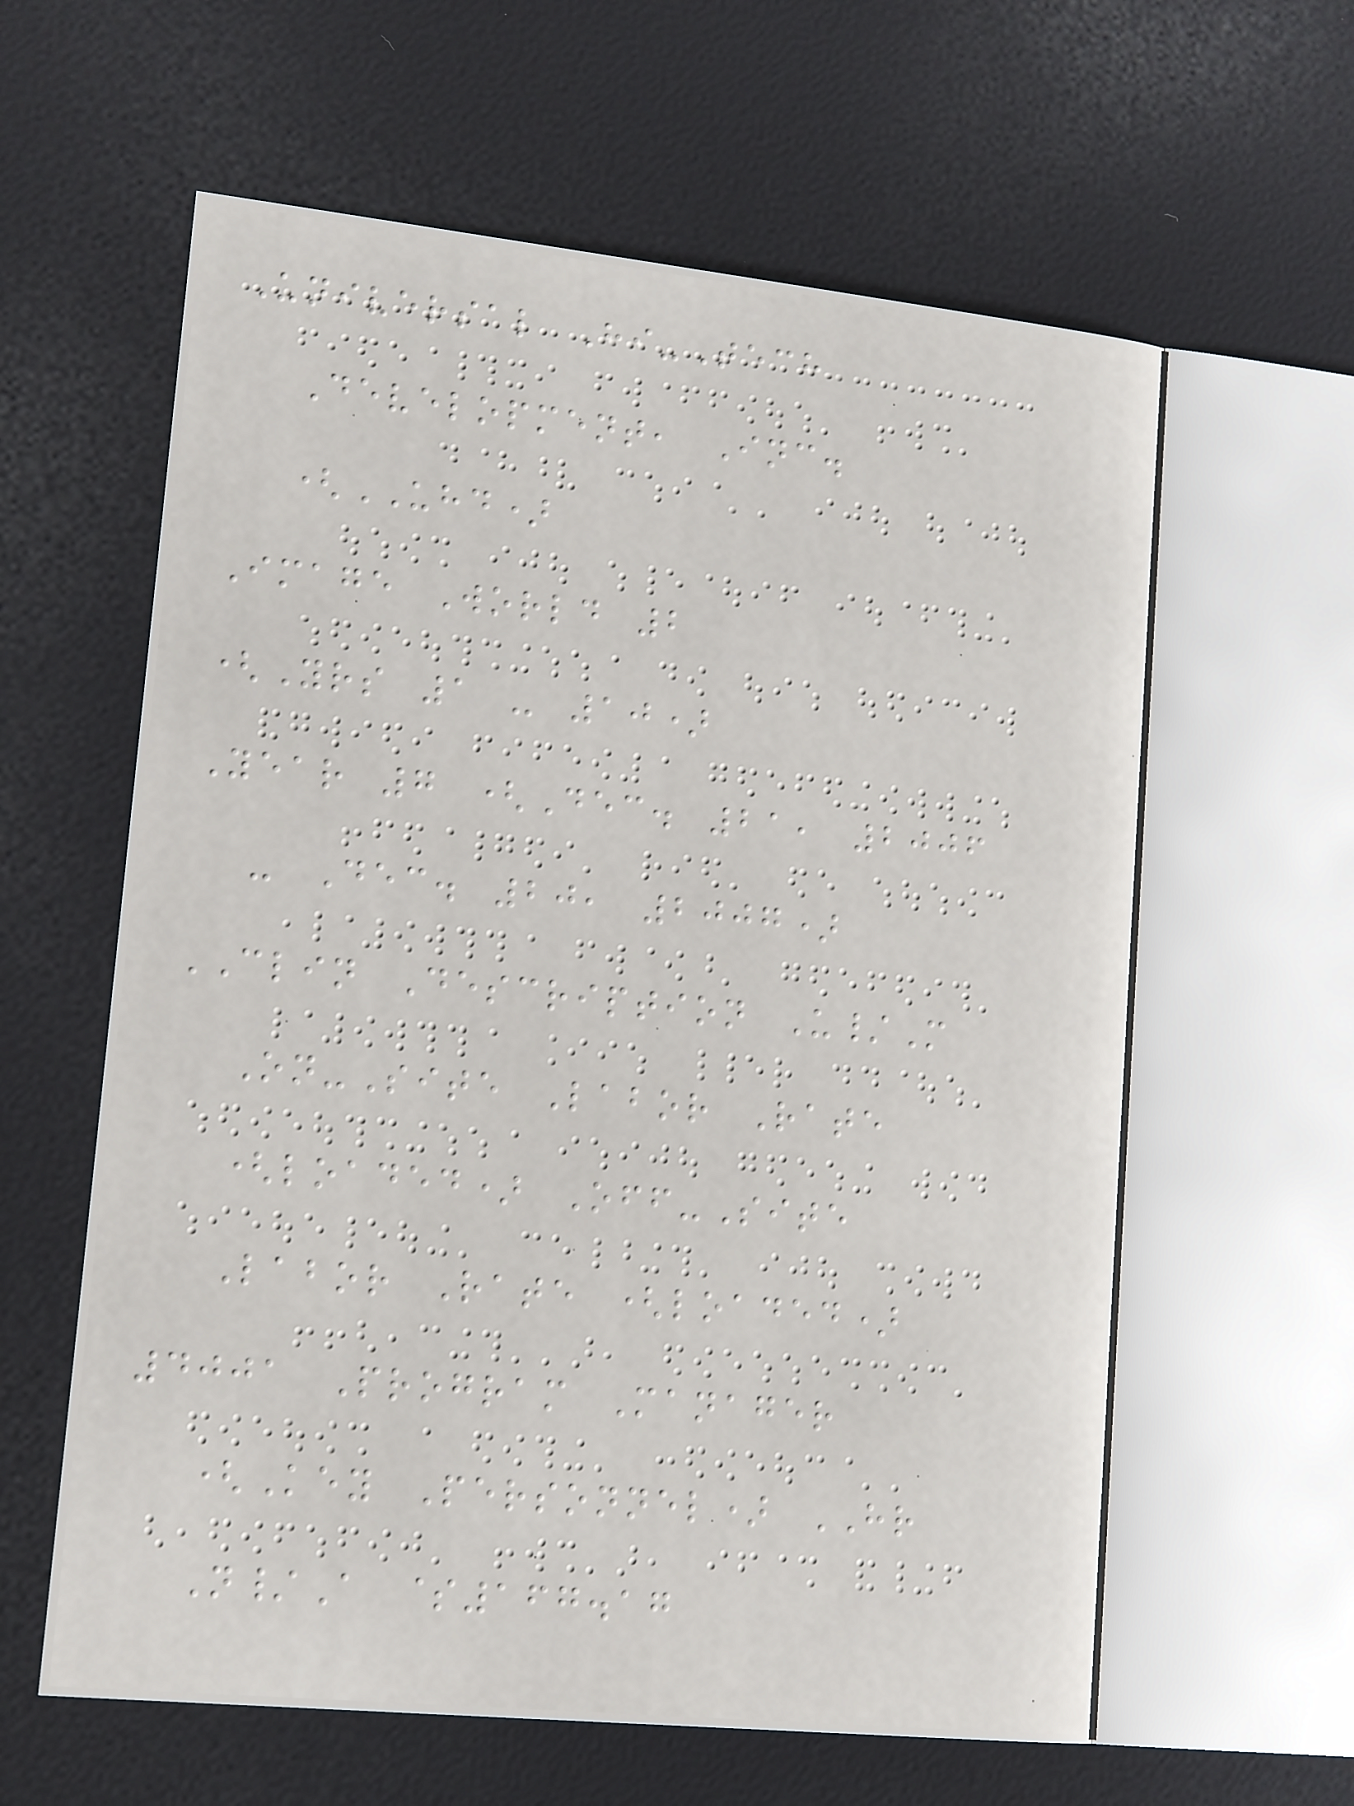Universal Hi-Tech
Development, Inc.
(UHD)
Image World 2
(Yrs 1 - 10)
Year 7 (Dec. 21, 2006
- Dec. 20, 2007)
CLIN Description U/M
On-Site Labor Rate
(loaded) Off-Site
Labor Rate (loaded)
4001 Program Manager
(Key Personnel) HR
N/A $167.17
